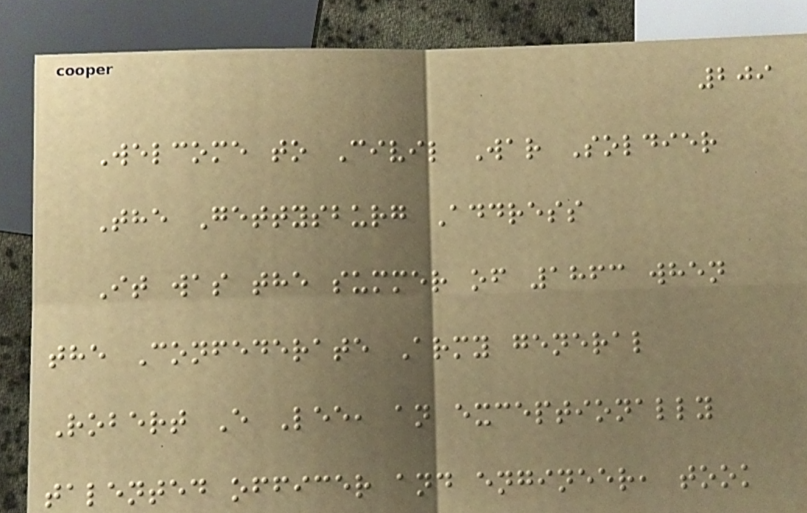209
Welcome to Civil War Soldier
The Gettysburg Address
It was the summer of 1863 when
the Confederate Army general
Robert E Lee, an exceptionally
talented officer and engineer, took
